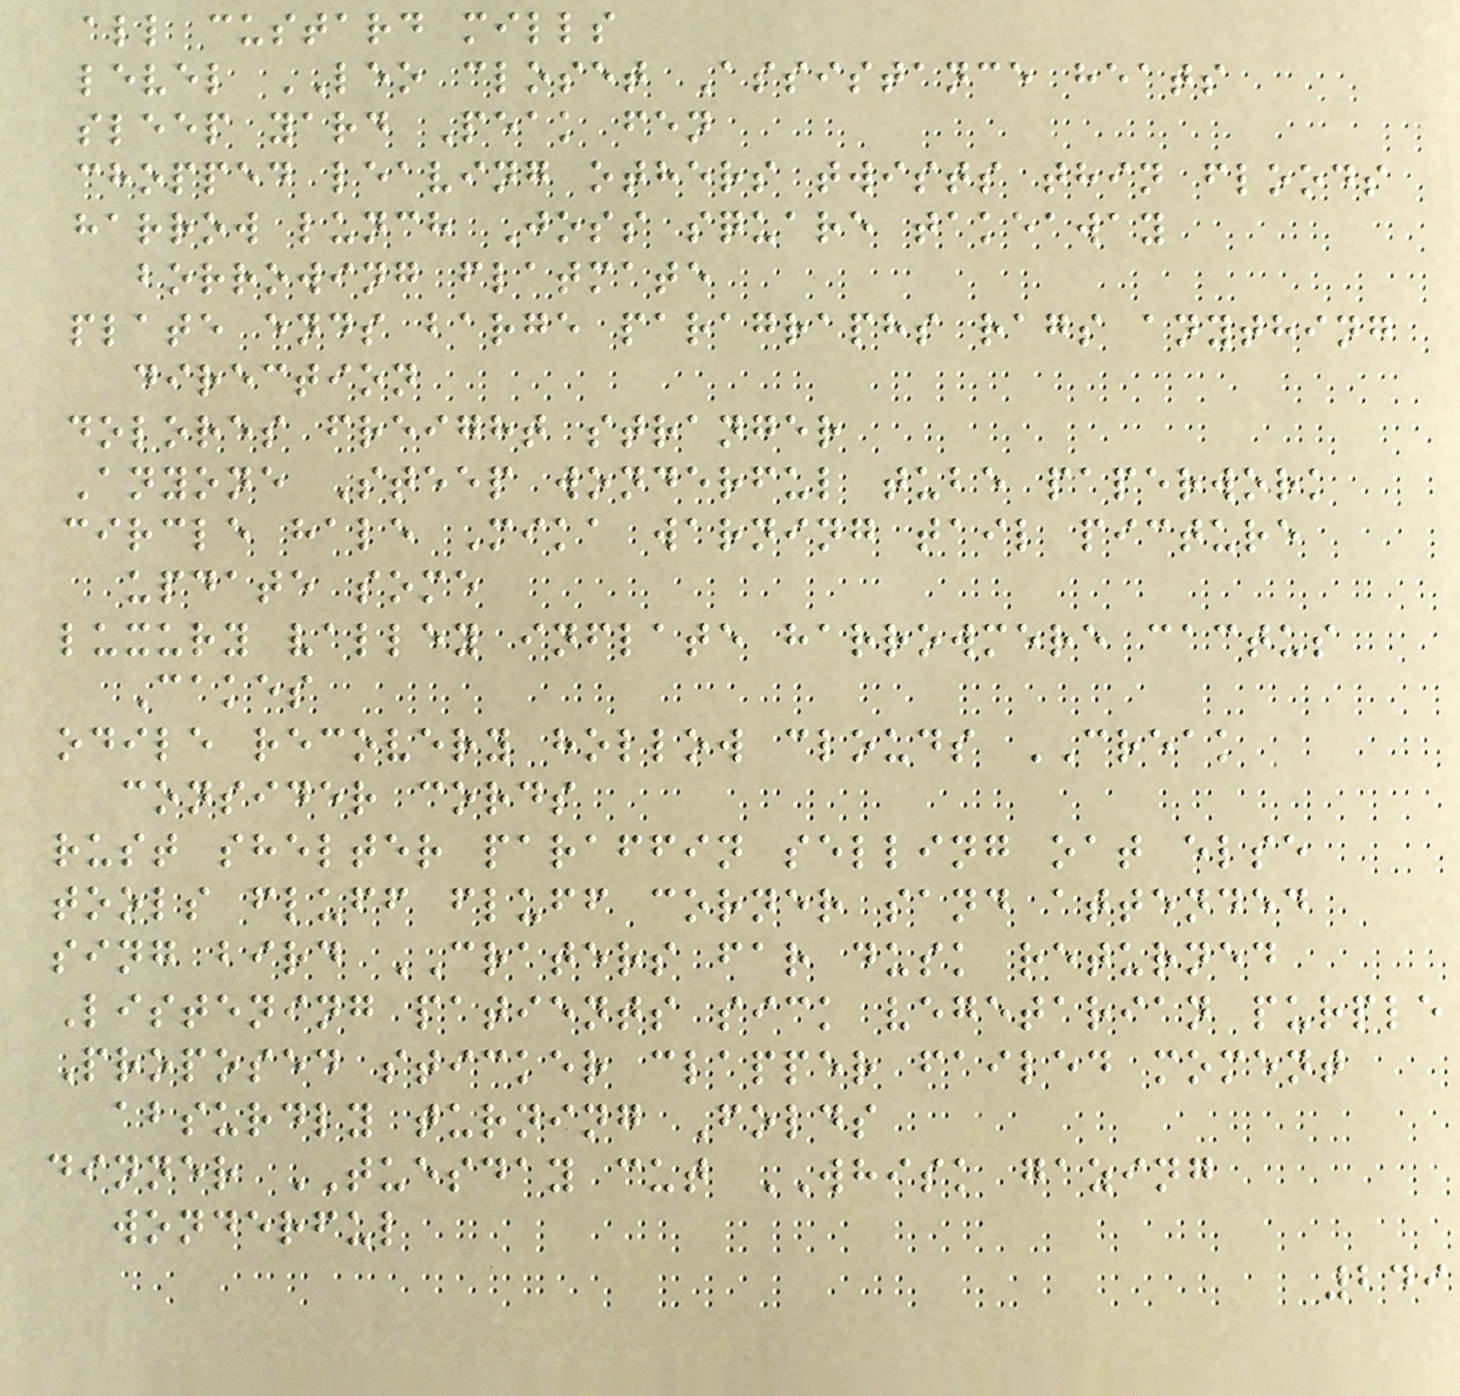all custard mills
level LEO closet Assistance heats
sleep yard Peak fen
chopped leaving others twists thin floods
harrow lunch Joss square takeaway
borrowing flatmate
plate ends barge paragraphs rags anything
direction
dolores freight stranger
Anyone Steep wonderful tube paperwork
circle hale Mika warning tail picture
update some
luxury valley inflate harrowmere cactus
Cakes
odile recovery hollow clouds CREAK
consider cords
rust shelter paraffin selling oat else
tools fluff fluff corner sand attended
sing bird CRATERS far dusk returned
Listening patients sick vegetarian purple
Proposed sticker clapper failed moment
absurdly turning Folds
dinner TUESDAY cut WHISK gazing
wonderful
249
